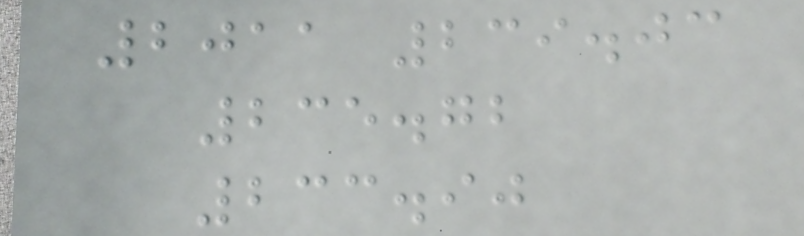2011 239.03
235.72
233.90
